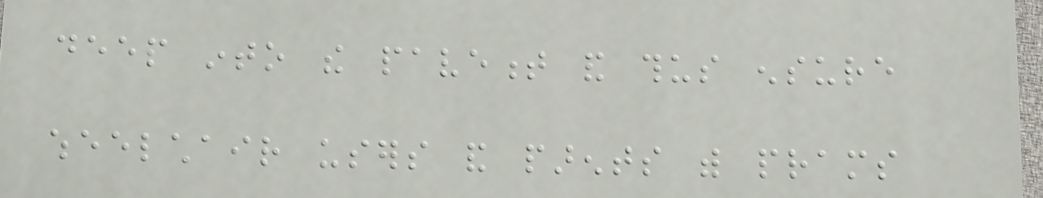deep into the pavement and thus ensure
wheelchair users and parents with prams
